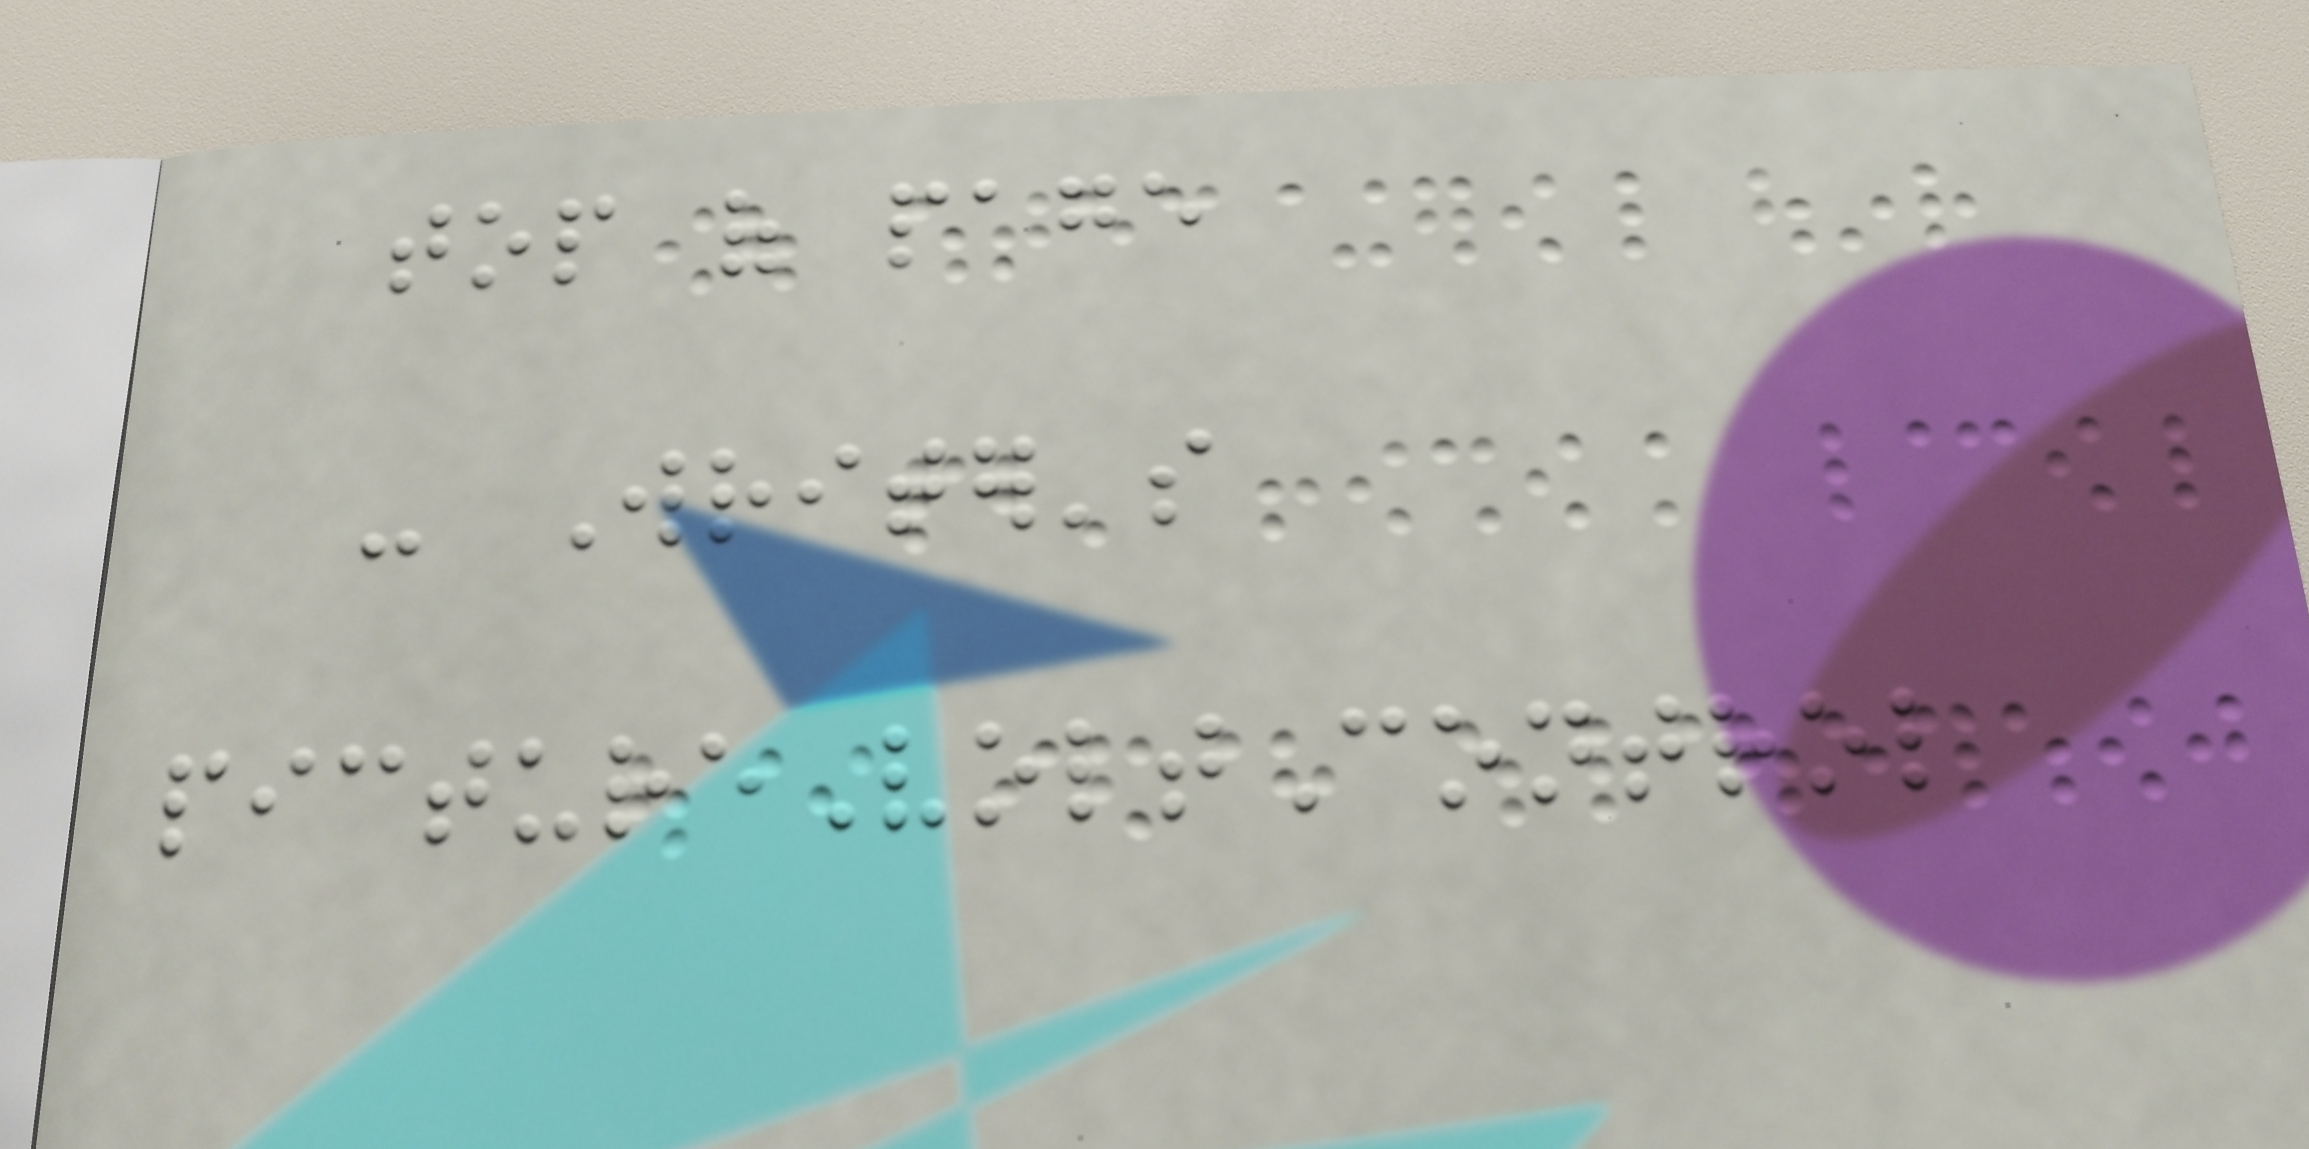top of page
- Writer's
pictureVoltControl
